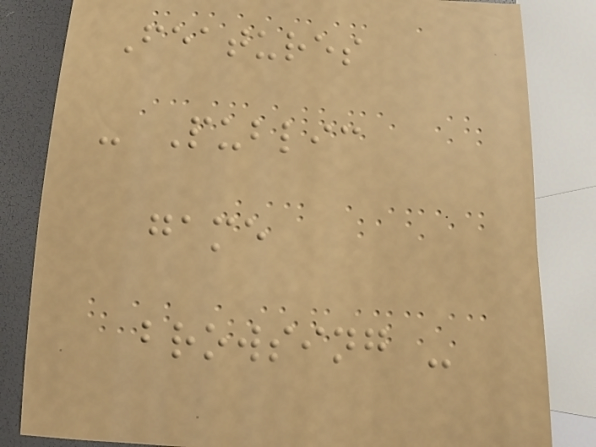Features
- Public
game
browsing -
